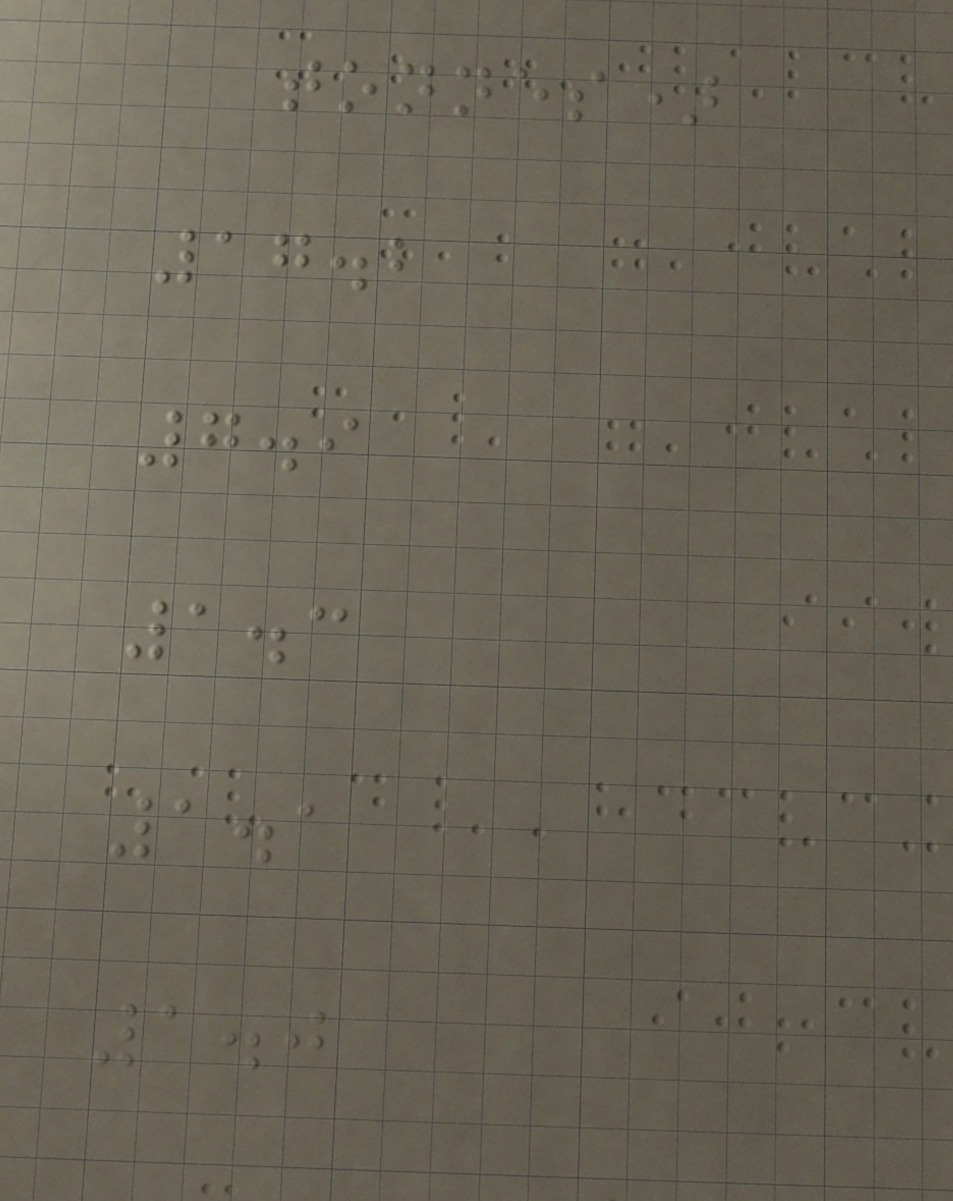tonnes)
17.2
7.9
1.3
1.1
1.0
